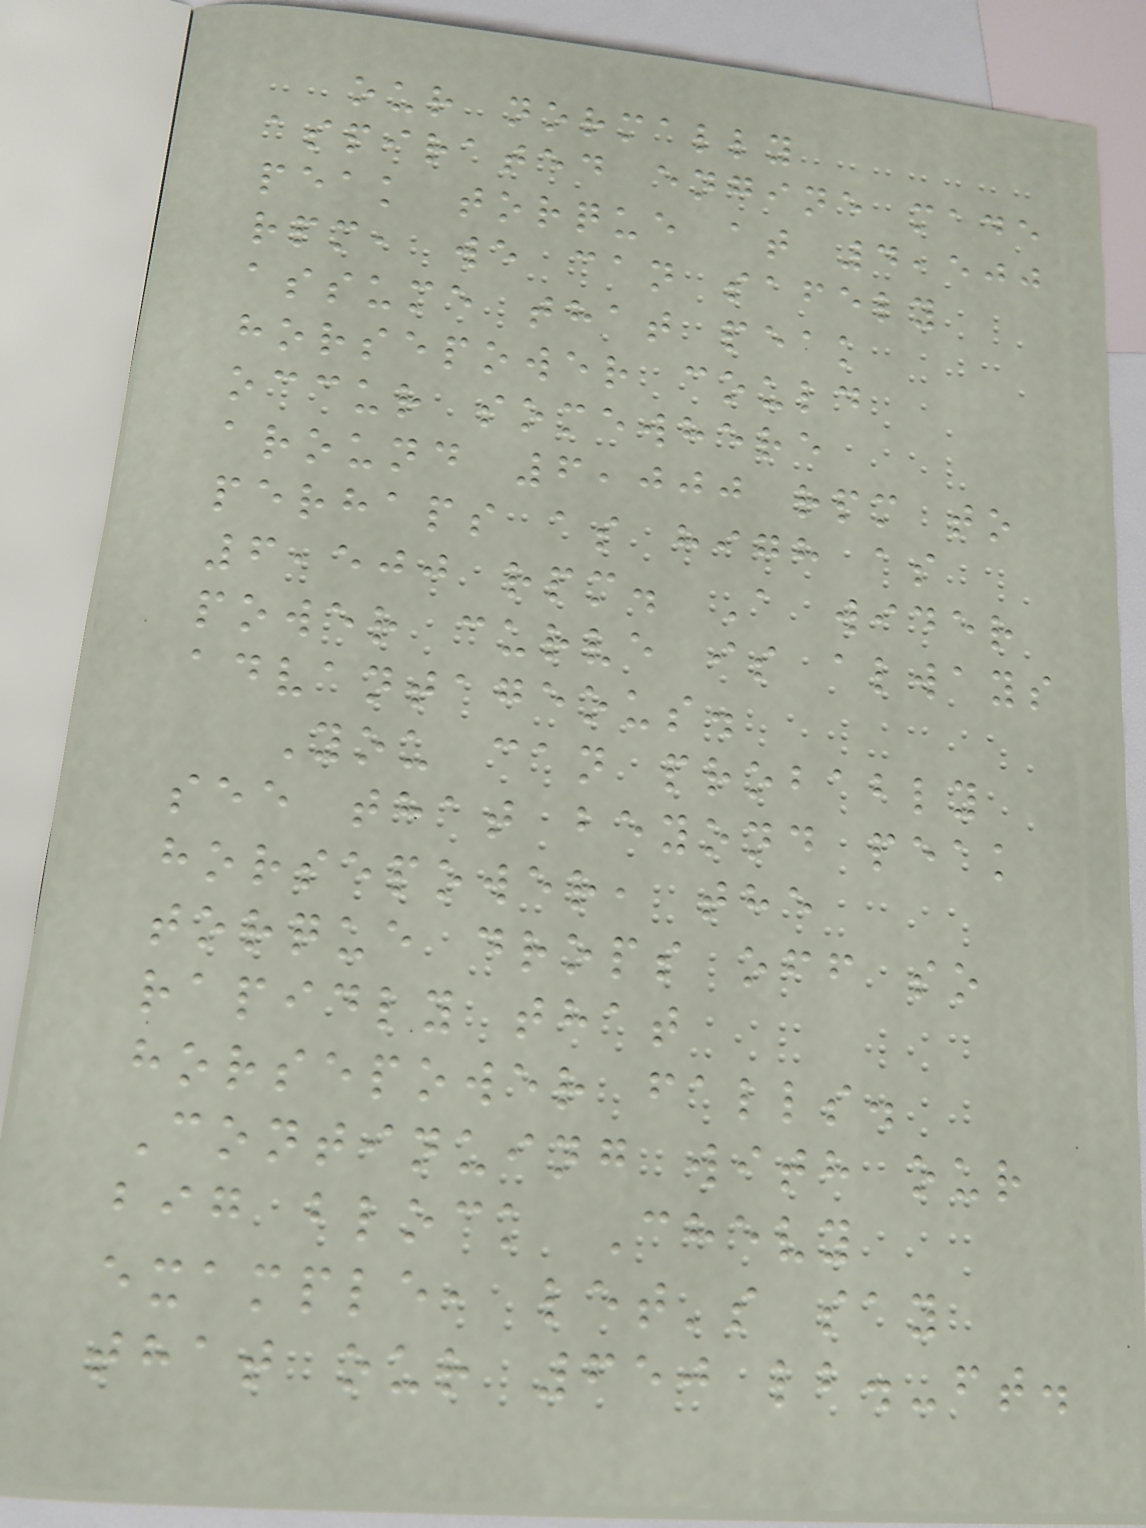our normally
aspirated engine made
peak torque at 4,500
rpm, we can safely
assume that peak
horsepower could
occur somewhere
around 6,000 rpm to
perhaps as high as
6,500 rpm. A wider
power curve is always
advantageous.
You can probably
see that beyond peak
horsepower, the
torque drops off so
rapidly that
horsepower falls.
Continuing with our
big block Chevy
example, let's say
that our 650 lb.-ft.
